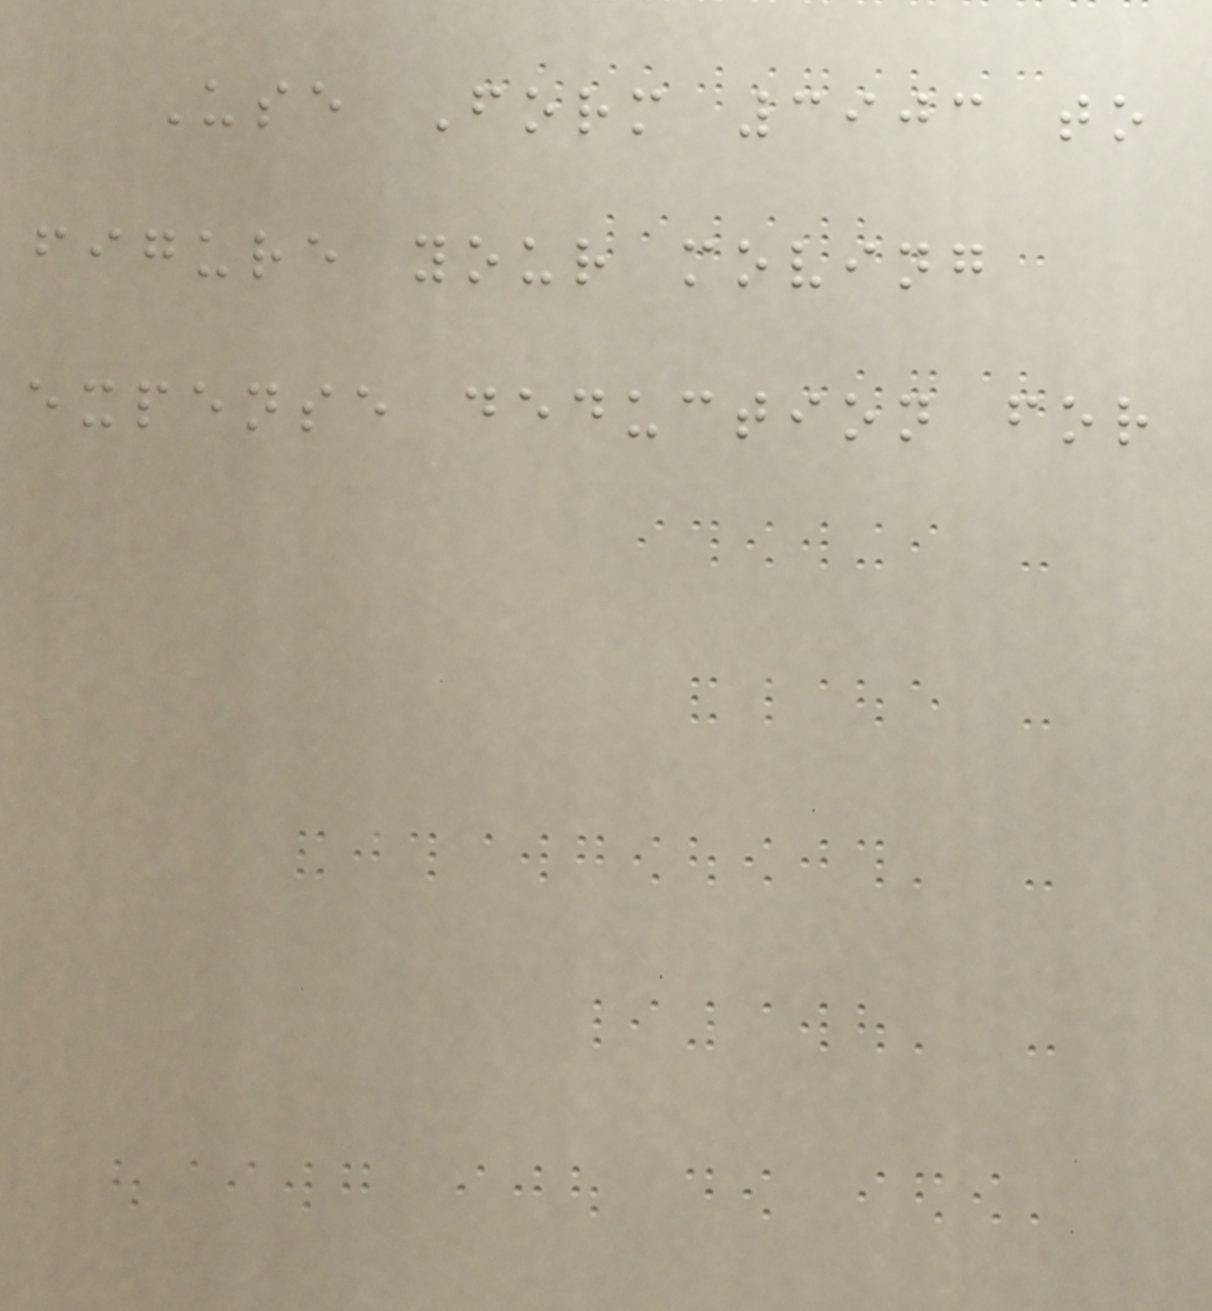Use Form 3903 to
figure your moving
expense deduction for
